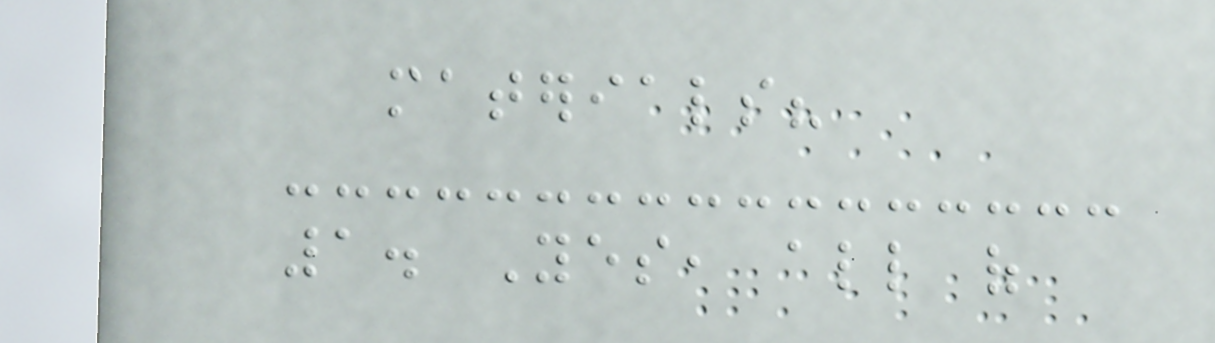materials?
1. Yes, all of
